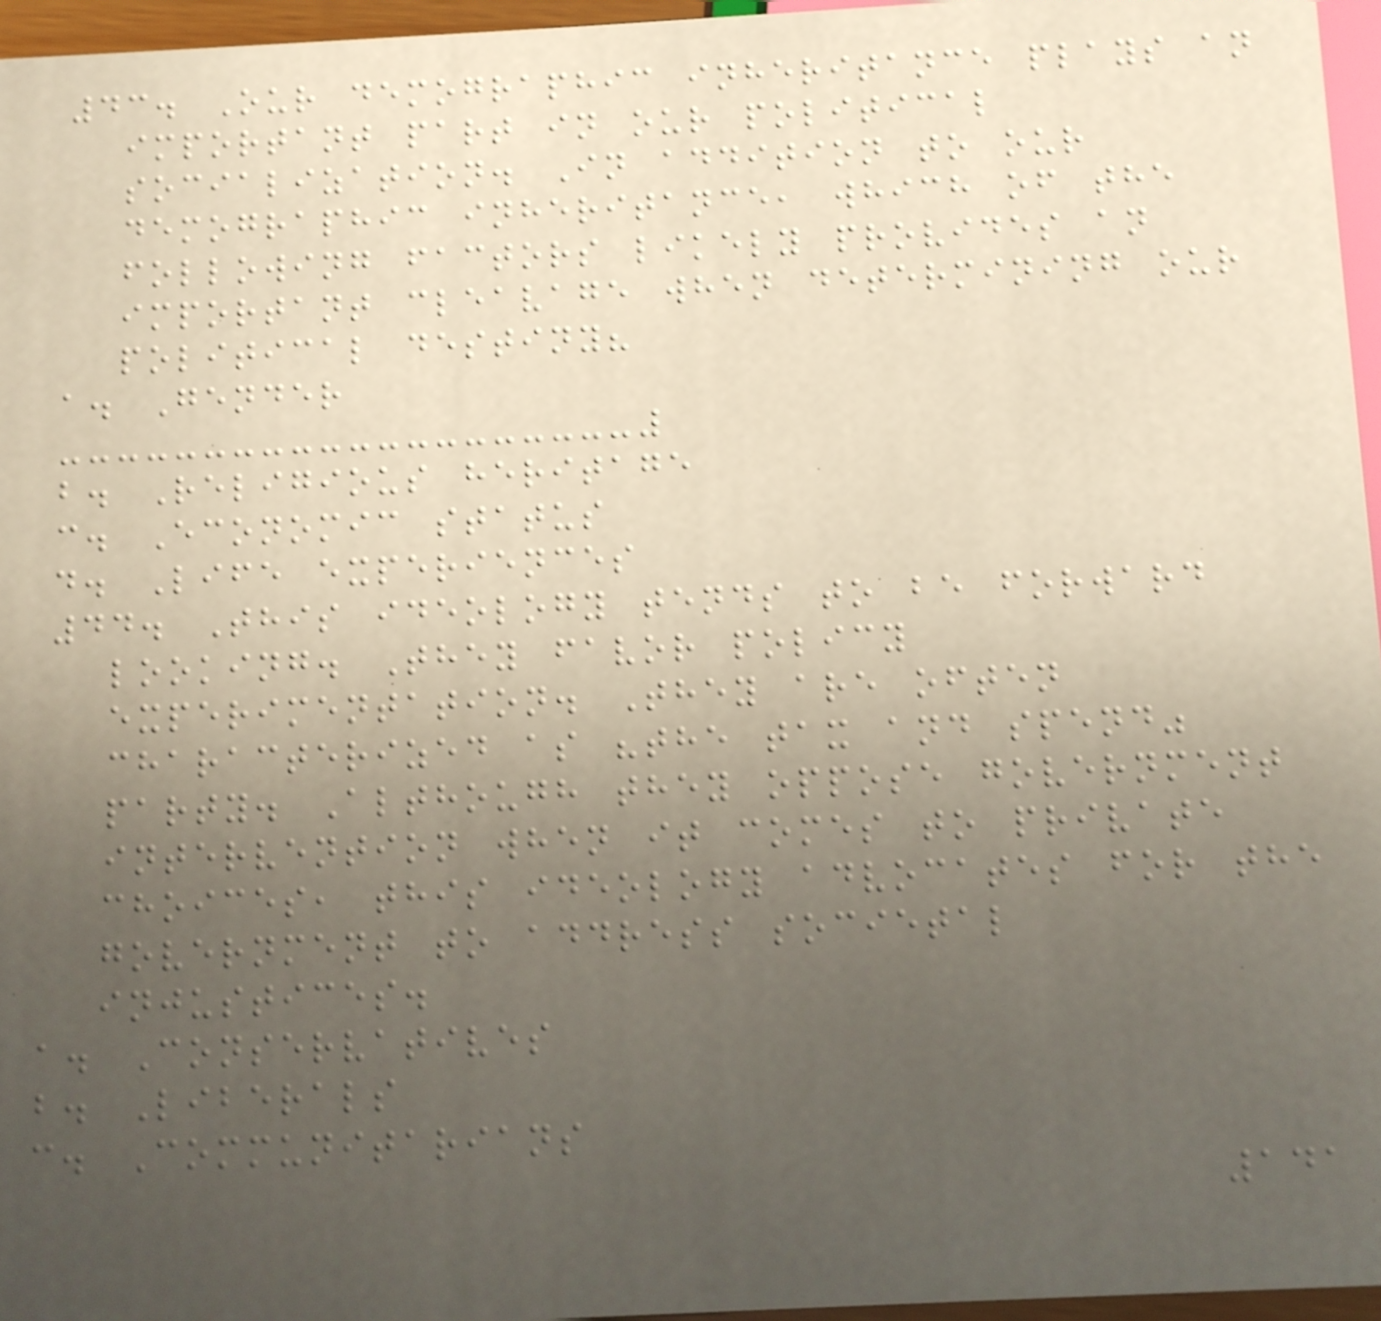43. Our demographic inheritance plays an
important part in our political
socialization. In addition to our
demographic inheritance, which of the
following factors likely provides an
important cleavage when determining our
political destiny?
a. Gender
b. Religious heritage
c. Economic status
d. Life experiences
44. This ideology tends to be forward
looking. They favor policy
experimentation. They are often
characterized as "the tax and spend"
party. Although they oppose government
intervention when it comes to private
choices, this ideology advocates for the
government to address societal
injustices.
a. Conservatives
b. Liberals
c. Communitarians
141
